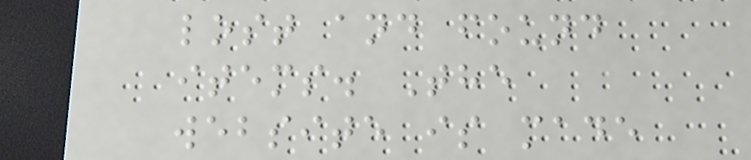lost and found
items. The
website is made
